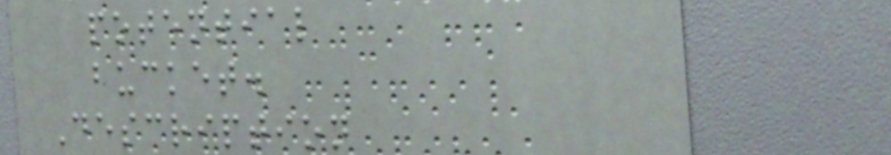potential
bucket.
Description
